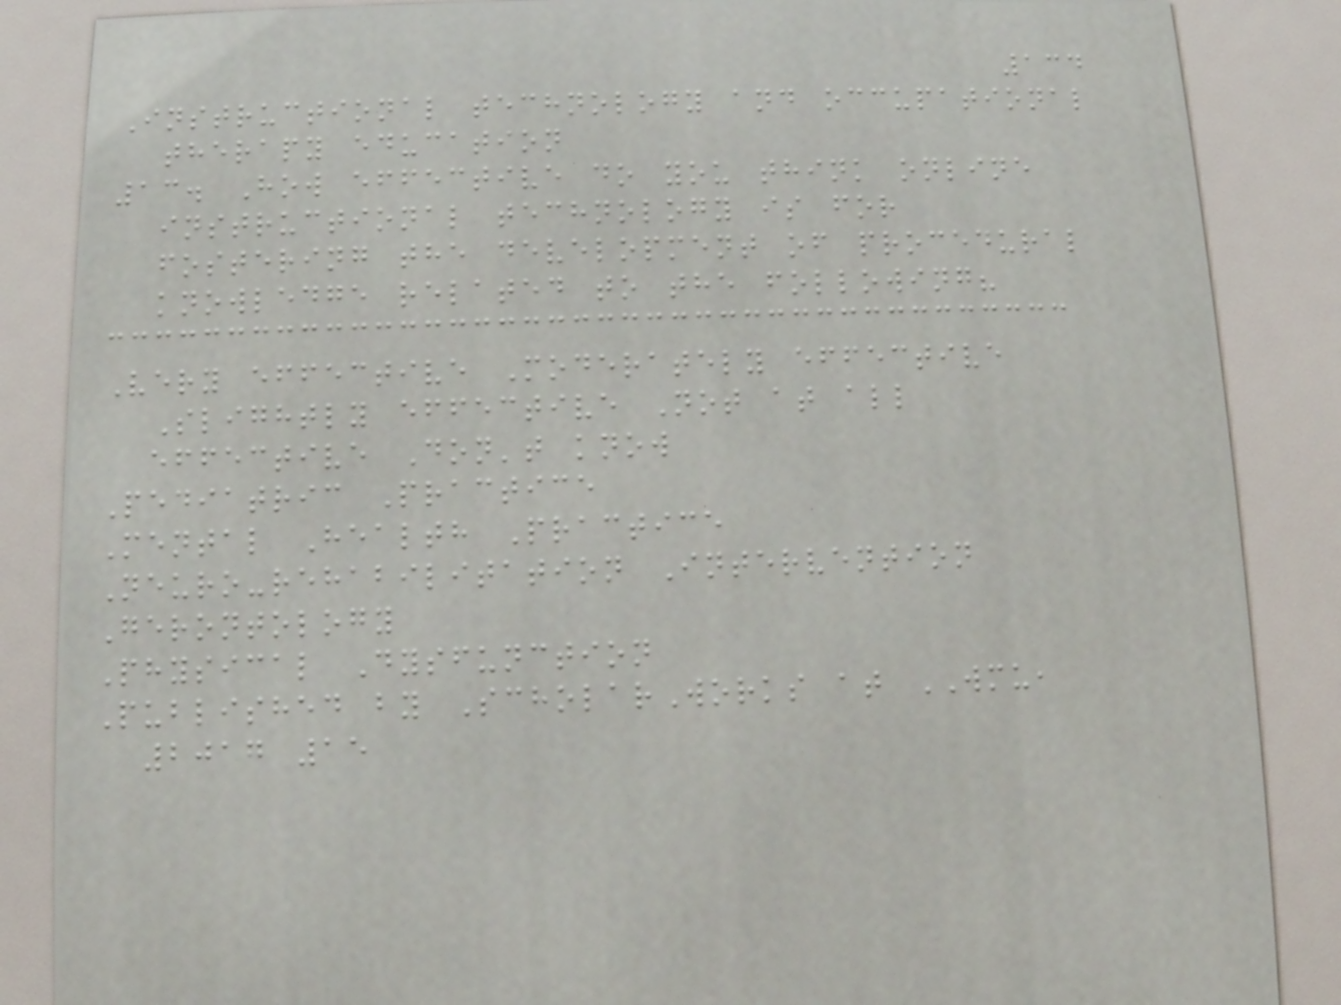134
Instructional technology and occupational
therapy education
13. How effective do you think online
instructional technology is for
fostering the development of procedural
knowledge related to the following?
Very effective Moderately effective
Slightly effective Not at all
effective Don't know
Pediatric Practice
Mental Health Practice
Neuro-rehabilitation Intervention
Gerontology
Physical Dysfunction
Published by ScholarWorks at WMU,
2017 15
